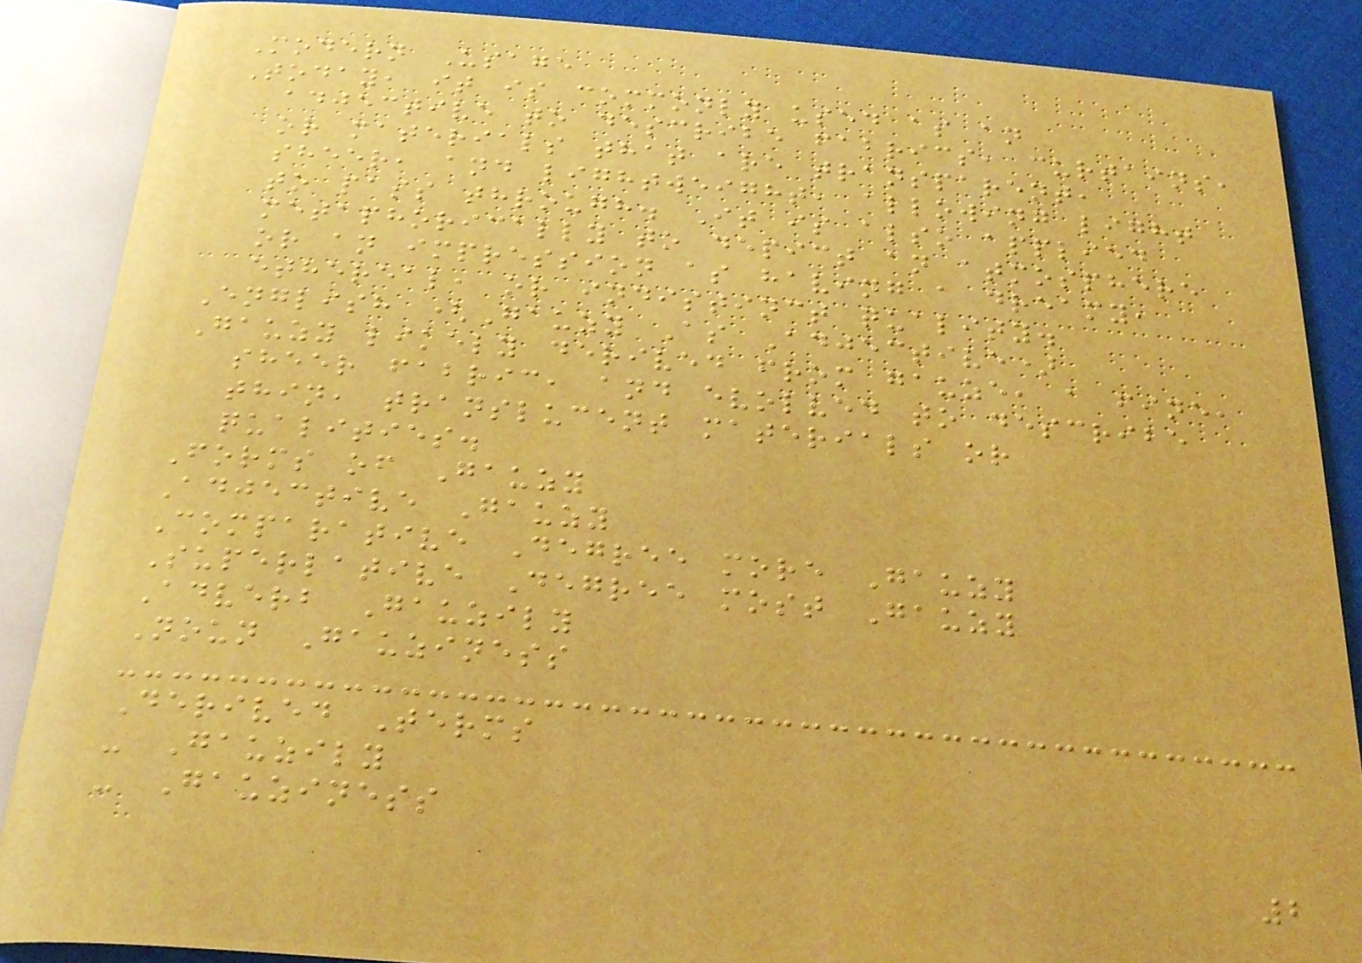Modern Usage
Today, it is commonly used as an
adjective to describe fabrics, curtains,
or materials that are transparent,
sheer, and lightweight, allowing light
to pass through. It is also applied
metaphorically to depict an atmosphere
or an impression as having a dreamy,
ethereal, or indistinct quality.
English (Gauzy As Adjective)
Gauzy likely derived from gauze, a fine,
sheer fabric, and evolved to describe
thin, translucent materials or
qualities.
Forms of Gauzy
Adjective Gauzy
Comparative Degree more Gauzy
Superlative Degree most Gauzy
Adverb Gauzily
Noun Gauziness
Derived Terms
- Gauzily
- Gauziness
2
